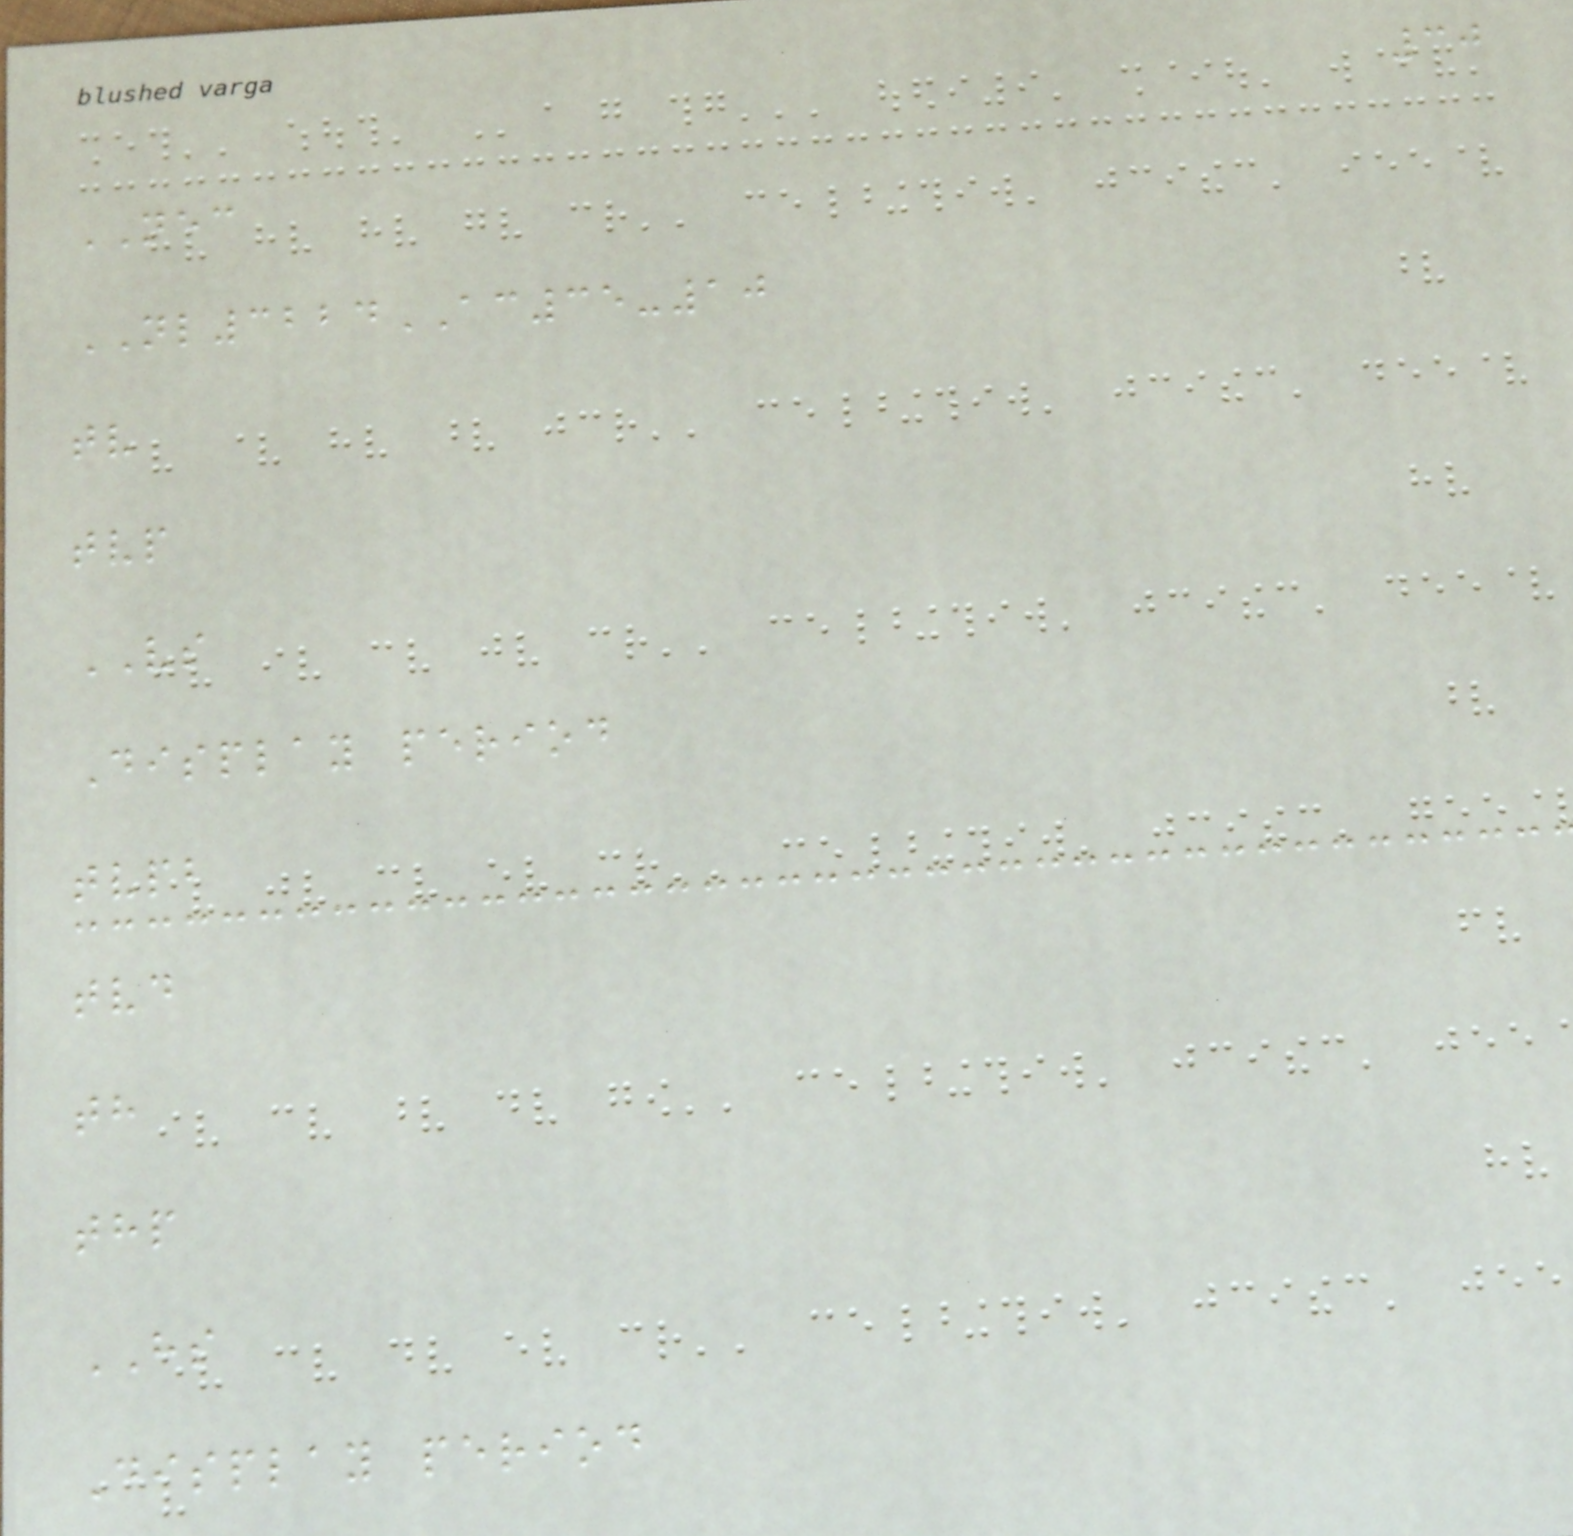30
NEC
NL3224AC35-10
tv
tvp
VS
Display period
tvpb
tvd
th
thp
HS
Display period
